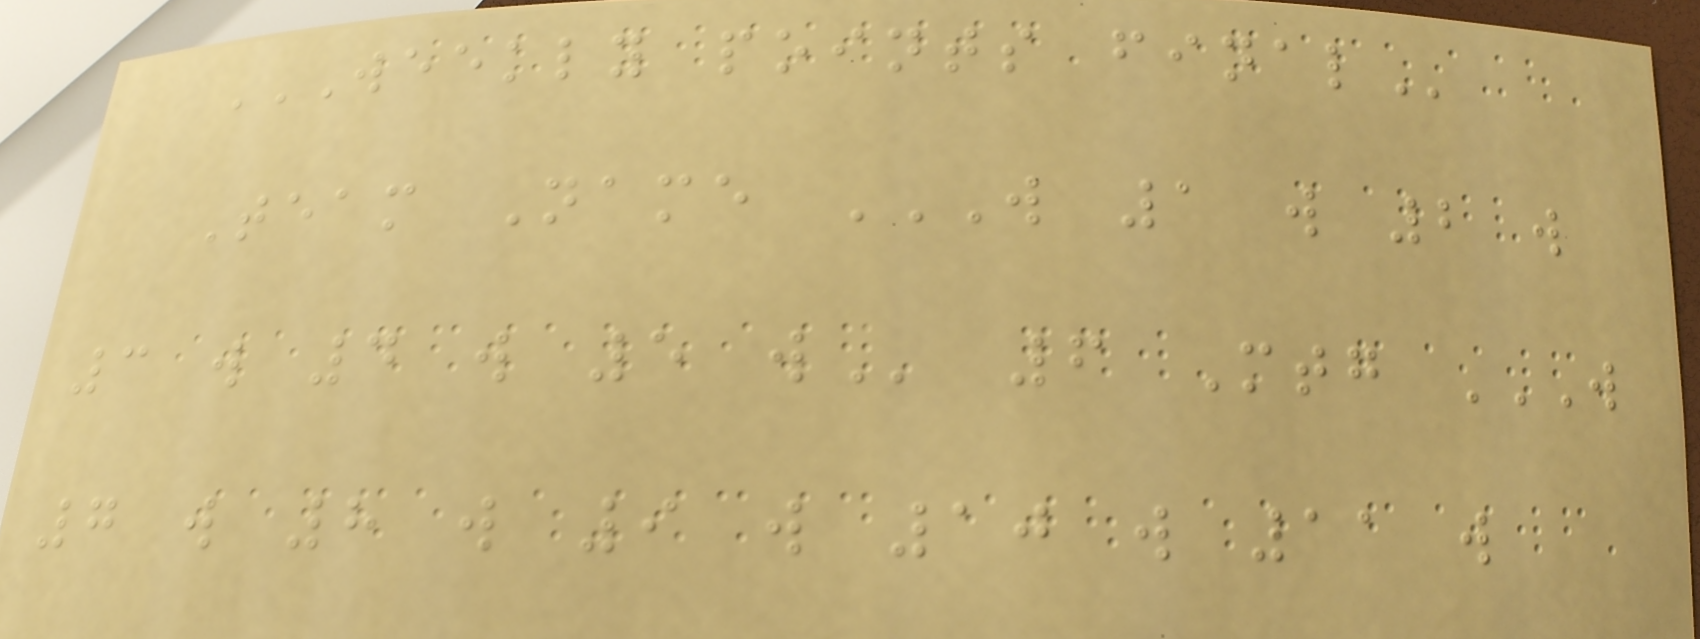WEEKLY POINTS FINAL
Team Name W 1 W 2 W
3 W 4 W 5 W 6 Mtg W
7 W 8 W 9 W 10 W 11 W
